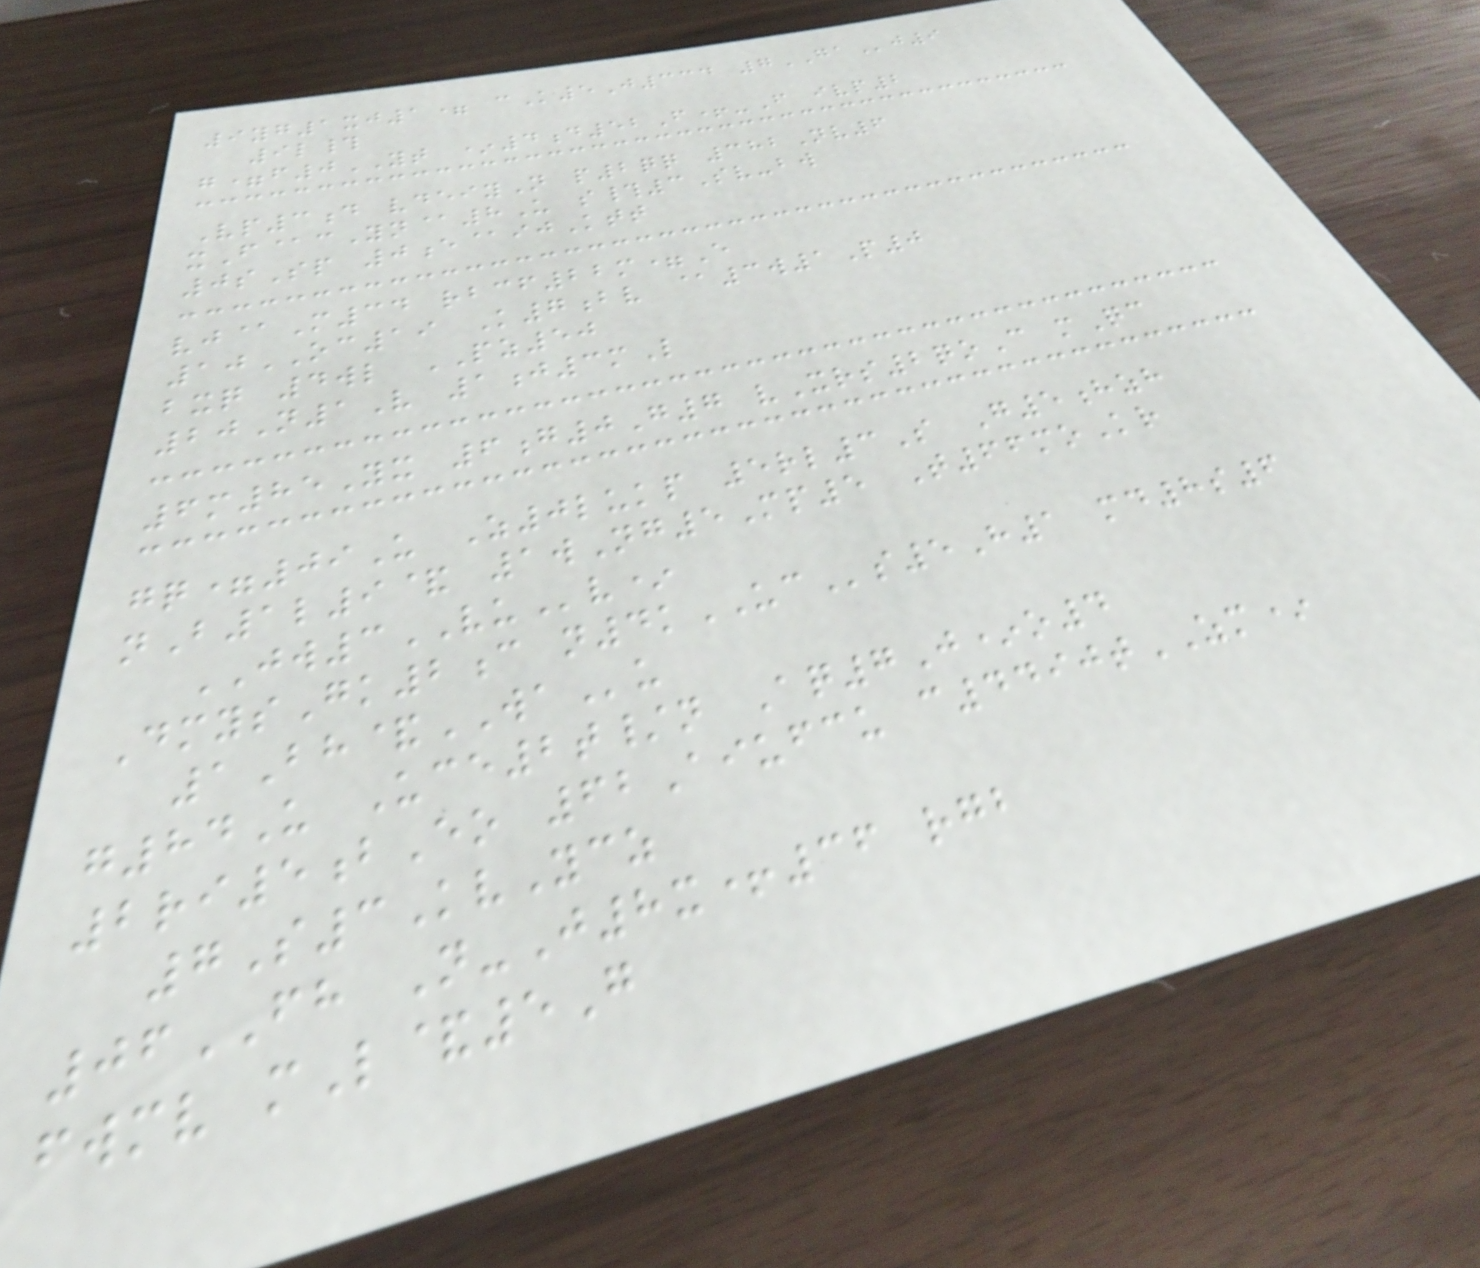9yg1xj1= cK5J334 7GAj9
9l#
g=f0YT *4d52F+-F ivp2
Vp3d vdeiyN p2qq 382Nv6
xF@cYn@8U s#3Sv-bw
0sSp 0e@ijKtt
vj@M34 rbcf22m=E
10OC19 K7bv @3w1P0
bxq 4wl PZ50
20N1V 1j3mL
6m85Yx 6g0G7 vXrs2qoC mQc
gq=09U Z0lukp 5rl3S G5hzh
nB1l9& 1wNg5Mp5 T66moKr
JW3VUv*
DmysGk2c n4kUCs5H1 md8s6
1Bh&WAu
g84U Uce2t/n Aq7J*o4
2ri5bEo 62Aiufcu c4490tZM*
7S3KvYcz
06FH N-J8x+36 rgb
fwmv mL&5G
